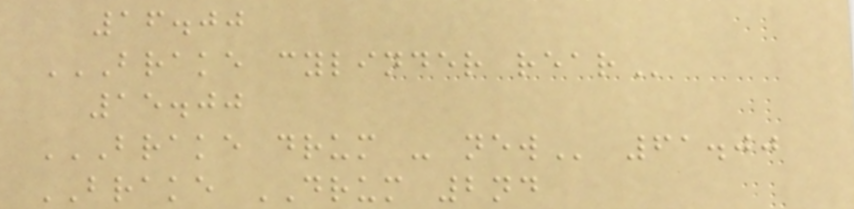16.00
BRAKE CYLINDER REAR
15.00
BRAKE DRUM - NEW 61.00
BRAKE DRUM 2nd
